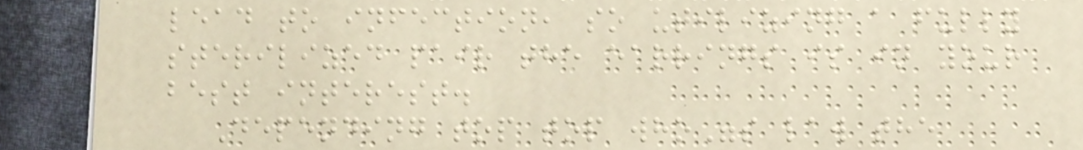lead to infection, so utilizing a fully
sterilized pair the earrings is in your
best interest.
Depending top top who"s law the
